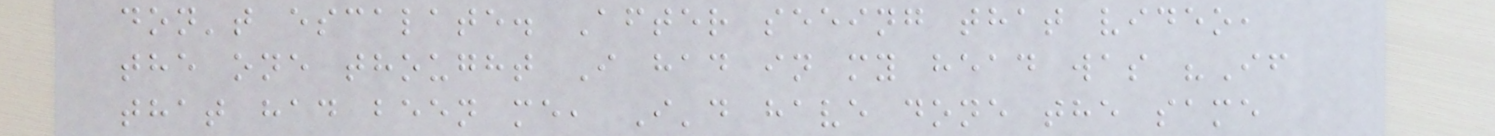don't escalate. After seeing that video,
the one thought I had in my head was "If
that had been me, I'd have done the same
